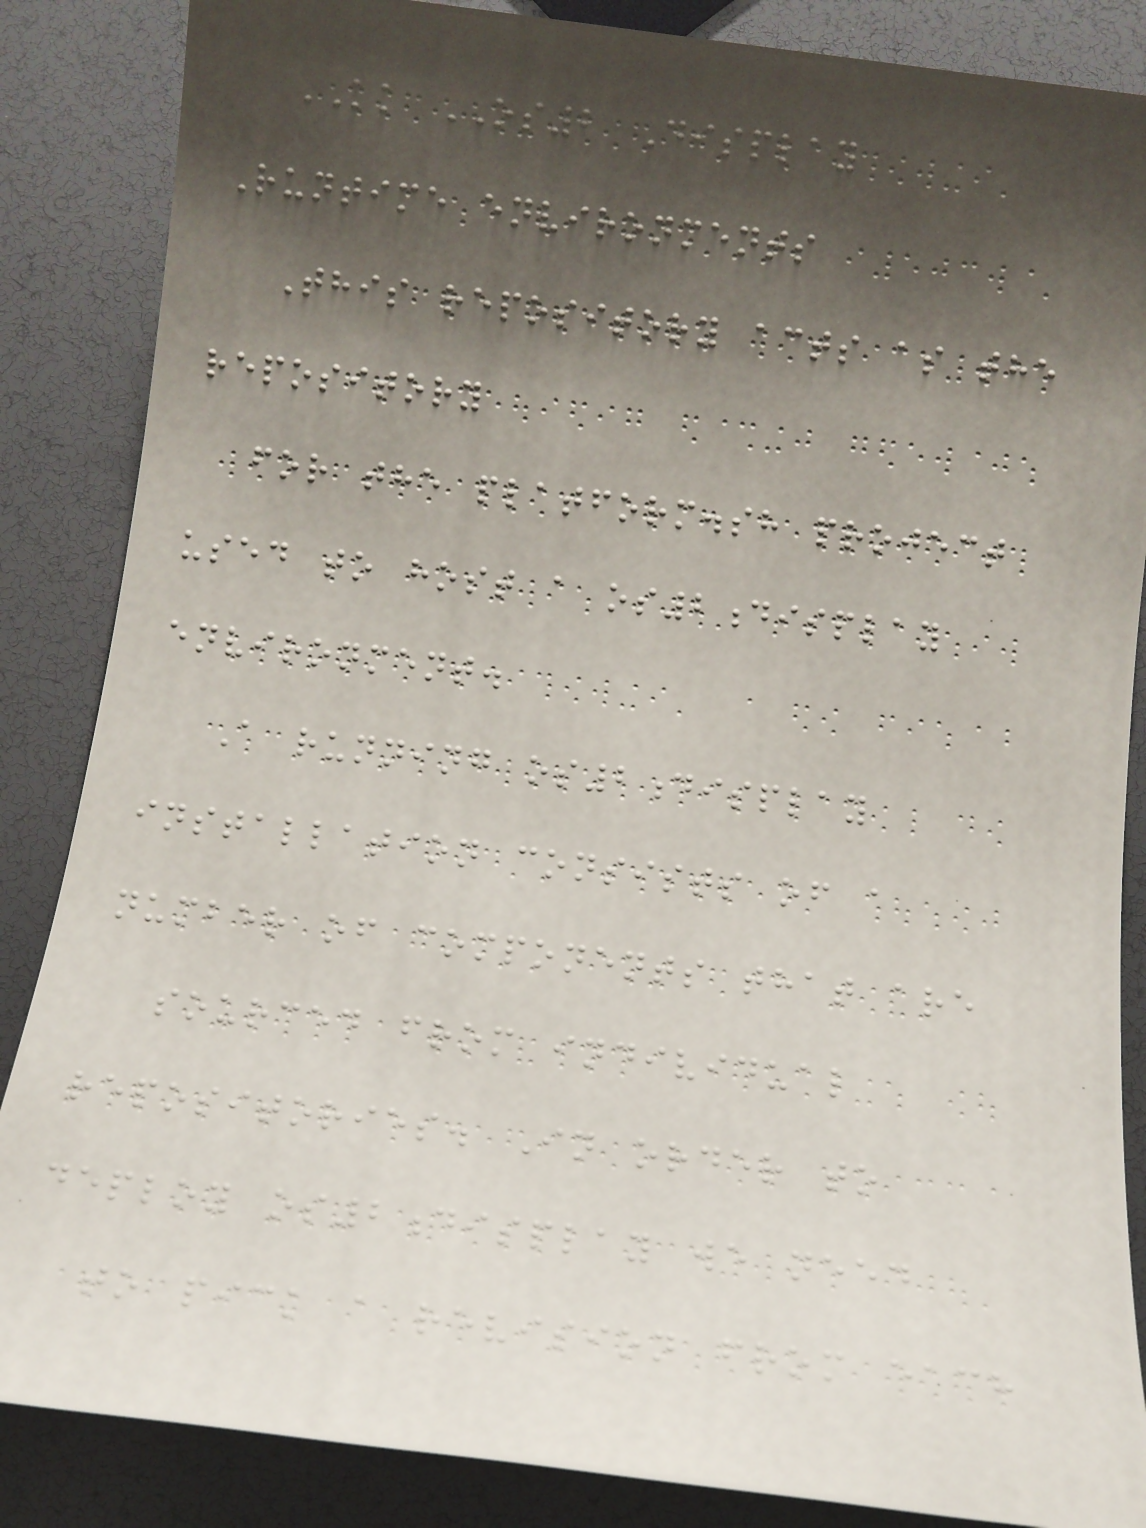KK OS2 Display
Runtime environments
This repository acts as the
repository
for the platform.sh project
used to host a os2display
environment.
A running os2display
installation consists of a
number of components that are
sourced from individual
repositories. In order to
deploy os2display we need
to pick a revision from each
